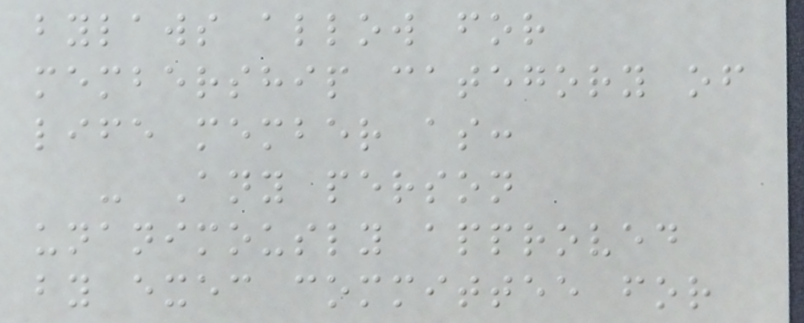bylaws allow for
membership category of
life member as:
- Any person
unanimously approved
by exec committee for
